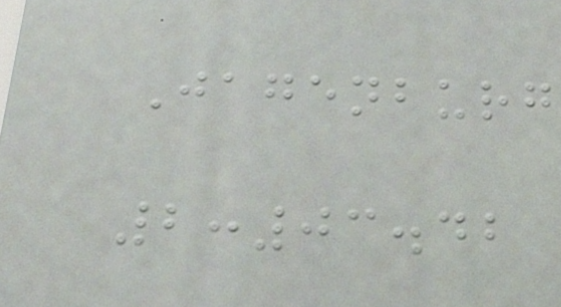Jagenburg
2:03.42
